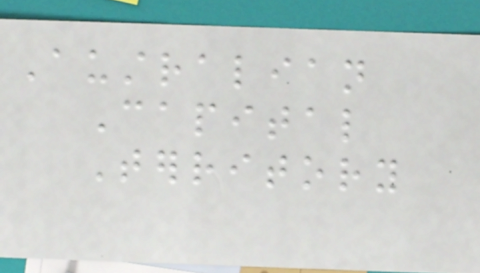Australian
Capital
Territory
